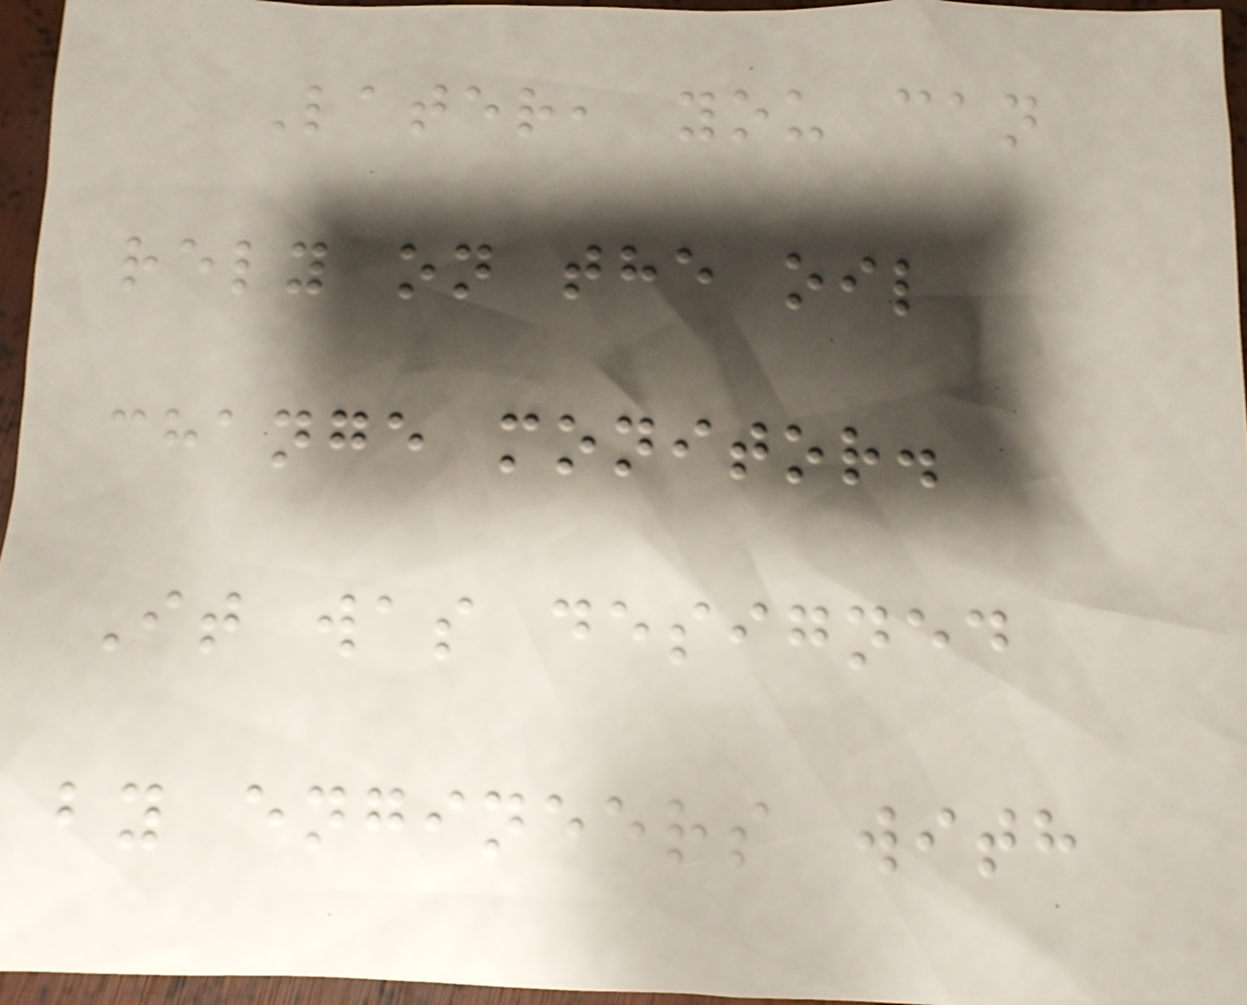Later, you can
rely on the oil
change monitor.
It was designed
by engineers with
